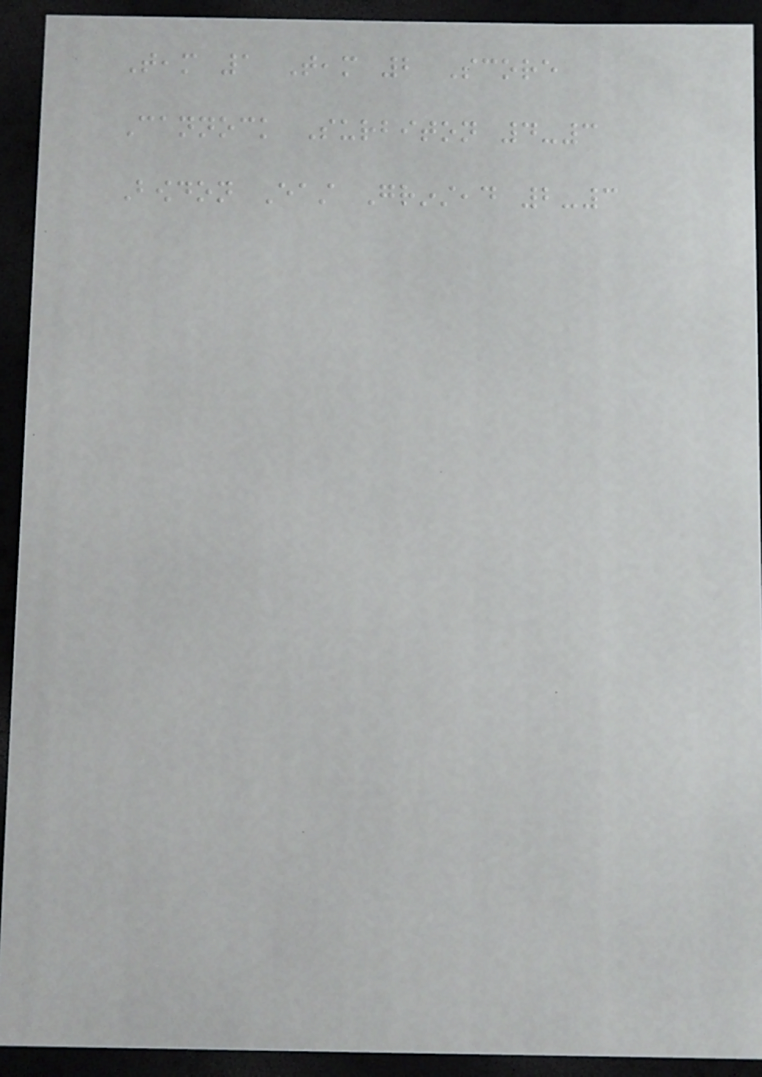Team 1 Team 2 Score
Cannock Surbiton 4-3
Bowdon East Grinstead 2-3
